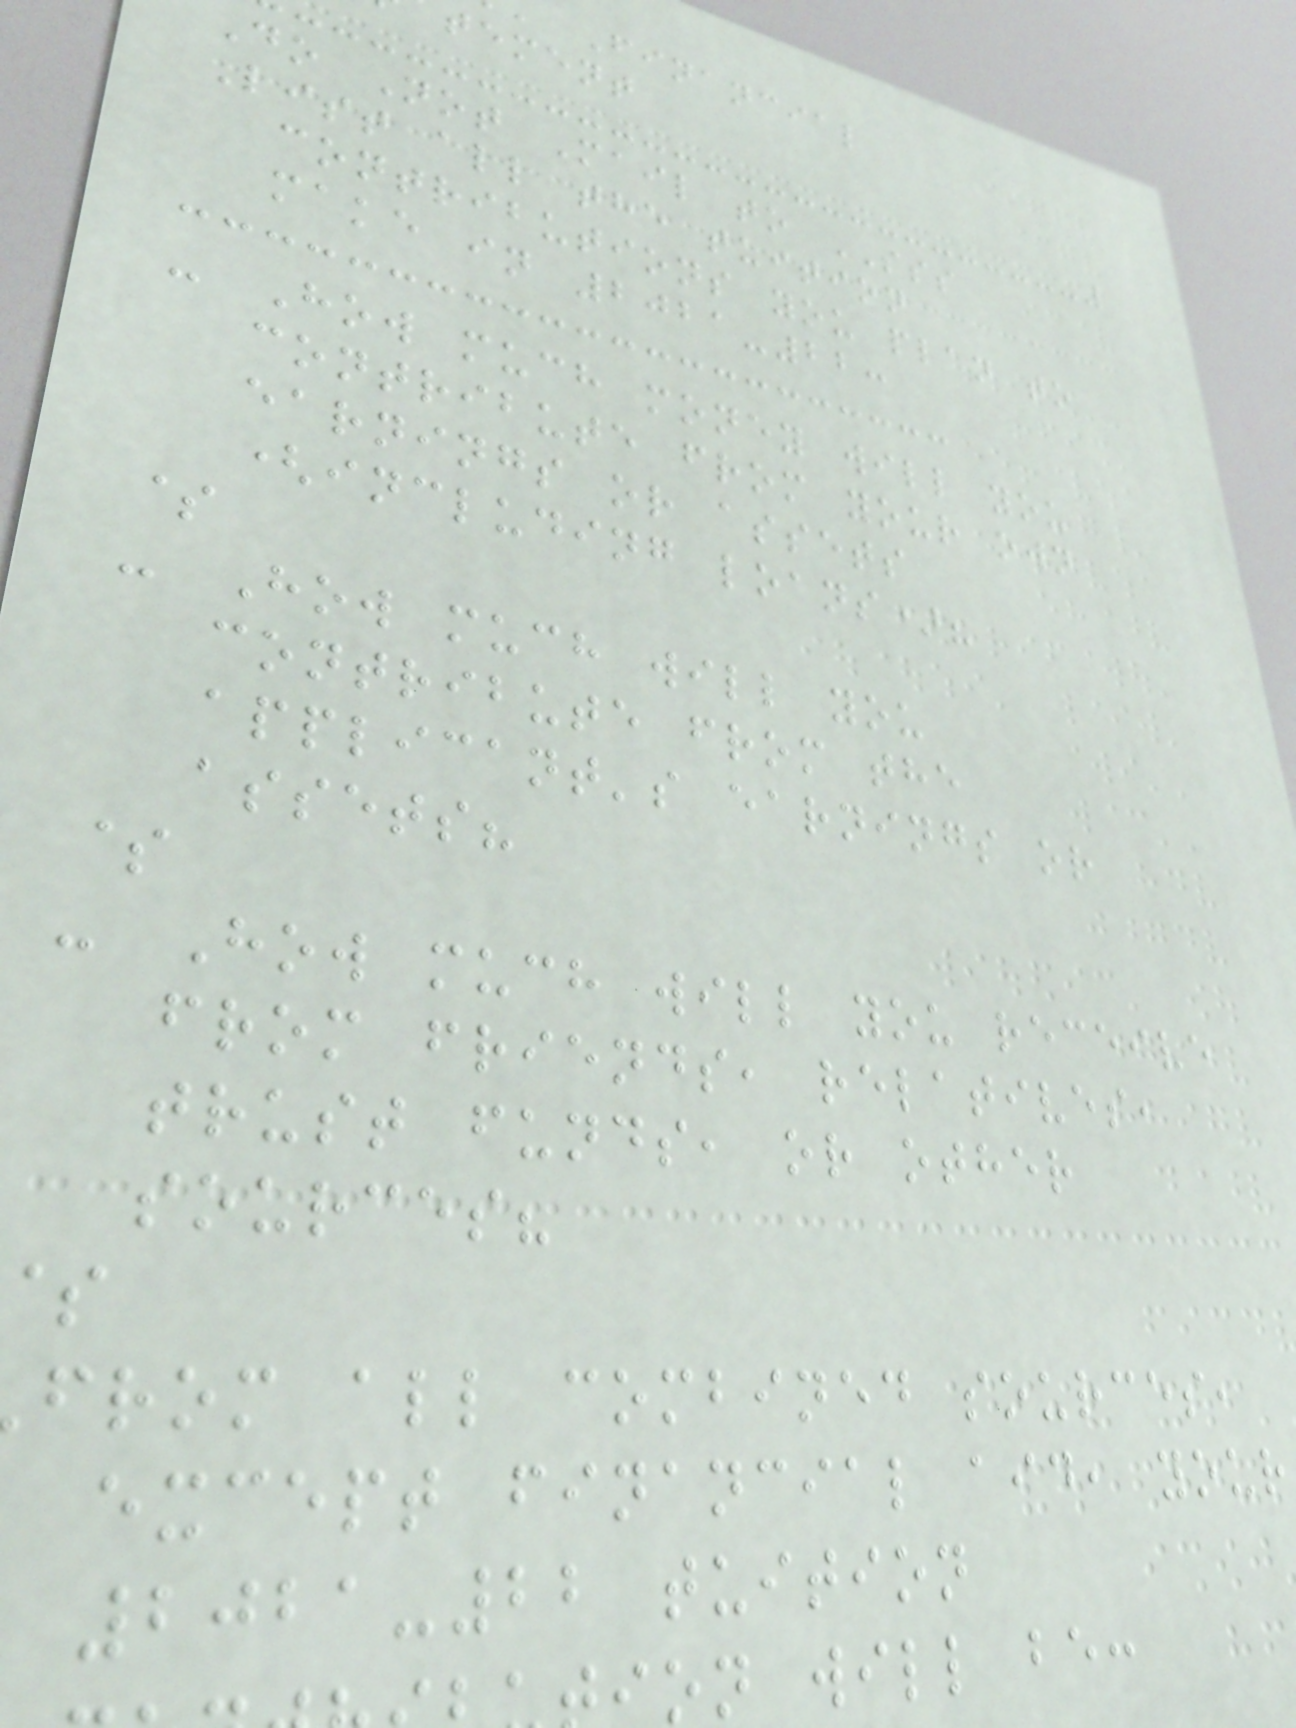Financial
tement
Do Not Mail to SSS
List all the tuition
contributions you plan to
make in 2021-22:
- How much money will you
contribute from your own
earnings or assets
(including loans)?
$
- How much will you
contribute from the
applicant's earnings or
assets?
$
- How much will you receive
from friends, relatives,
trust funds, or other
sources?
from all combined sources,
except financial aid, your
2021-22 tuition
on will be:
